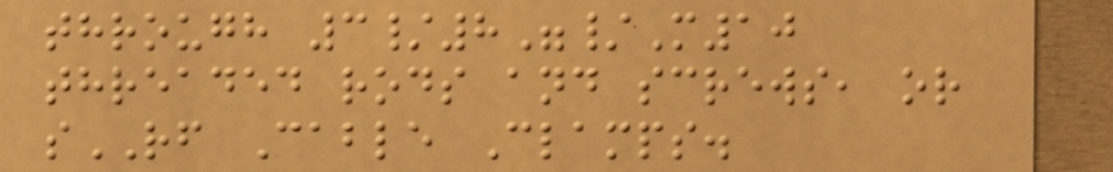through 3/8"/M10
threaded rods and screws, or
sRF Cable Clamps.
